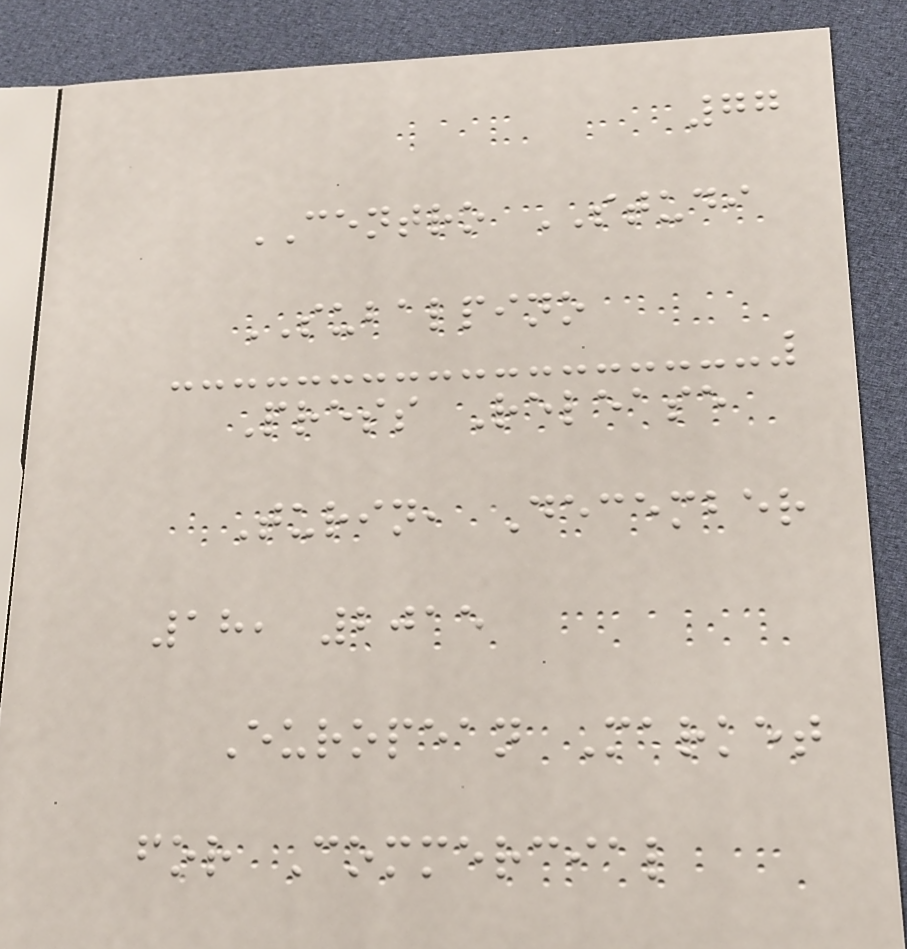77
CENTRO STUDI
SUBALPINO
Press Release
Turin, December
18, 2015
European Market
for Commercial
